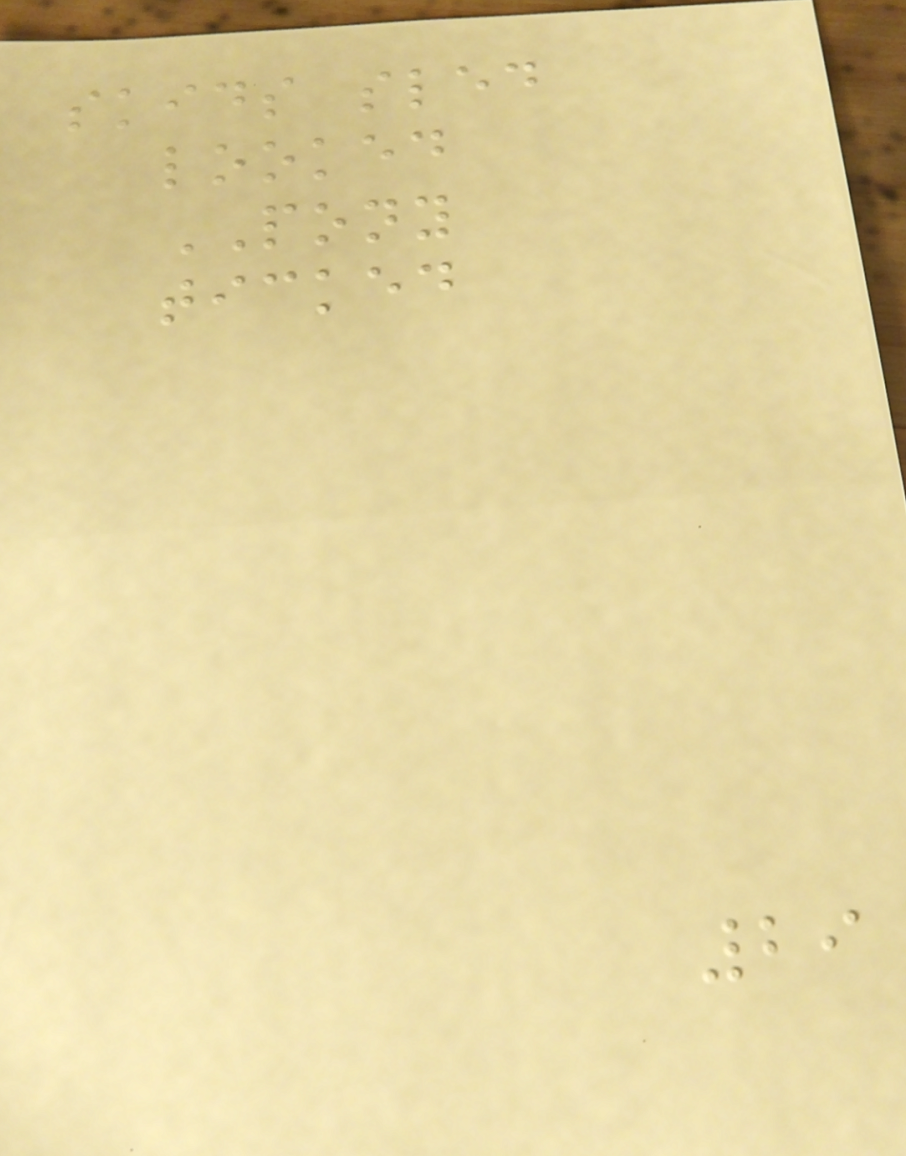skids sled
looked
PONY
ticked
29
